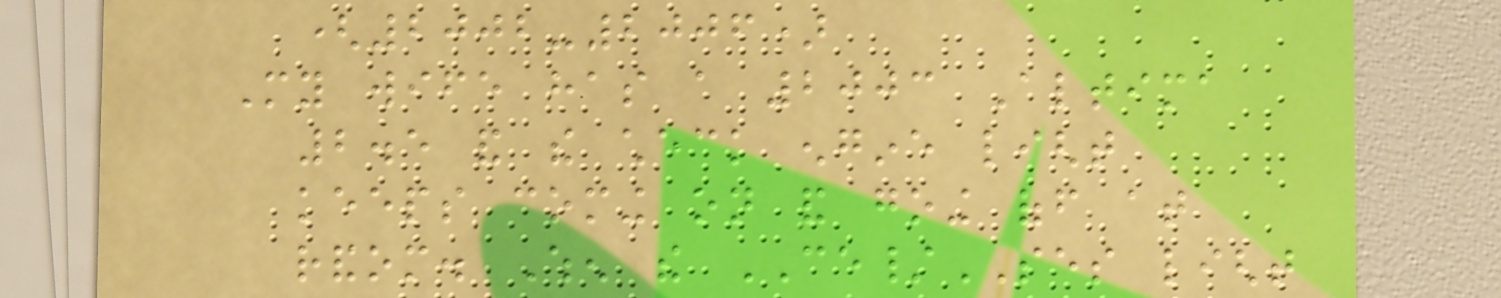(2002-2006)
My wife has a 2003 Altima
2.5 and the check engine light
keeps coming on and going off at
random. When the CE/SES light
